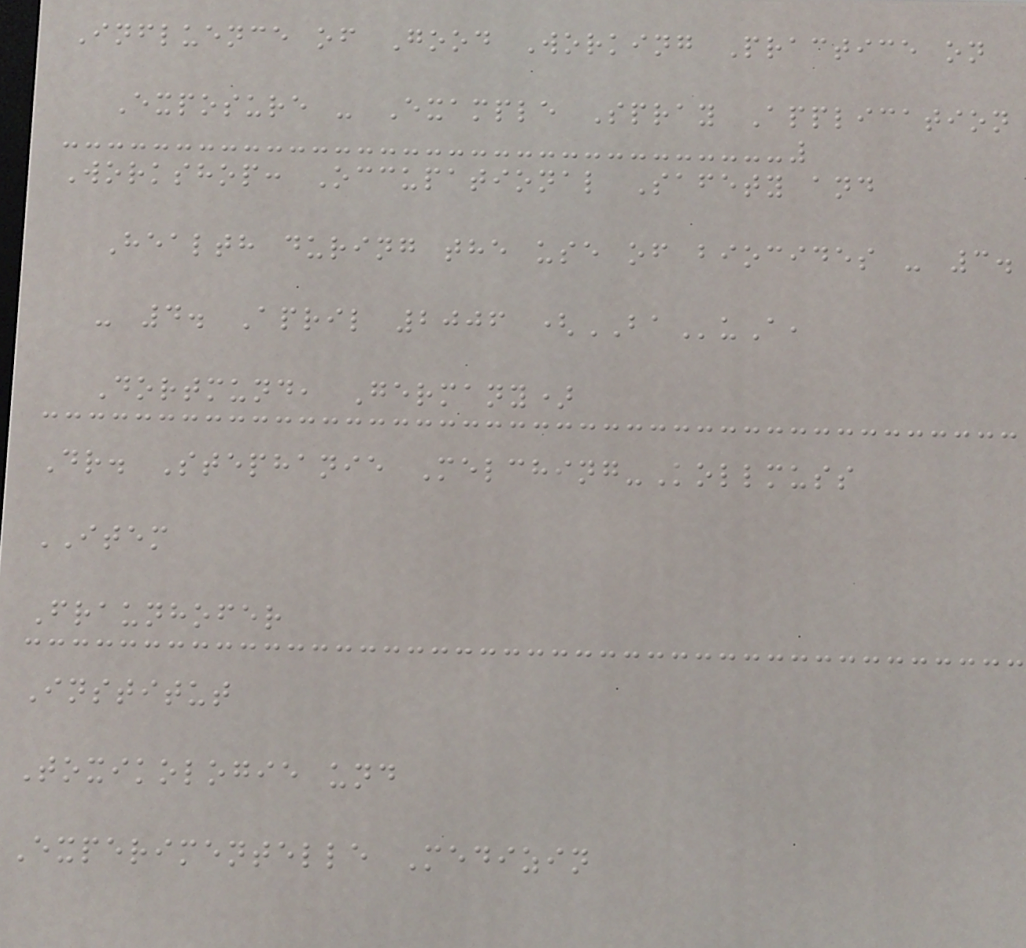Influence of Good Working Practice on
Exposure - Example Spray Application
Workshop: Occupational Safety and
Health during the use of biocides - 3.
- 4. April 2006 (BAuA,
Dortmund, Germany)
Dr. Stephanie Melching-Kollmuss
ITEM
Fraunhofer
Institut
Toxikologie und
Experimentelle Medizin
